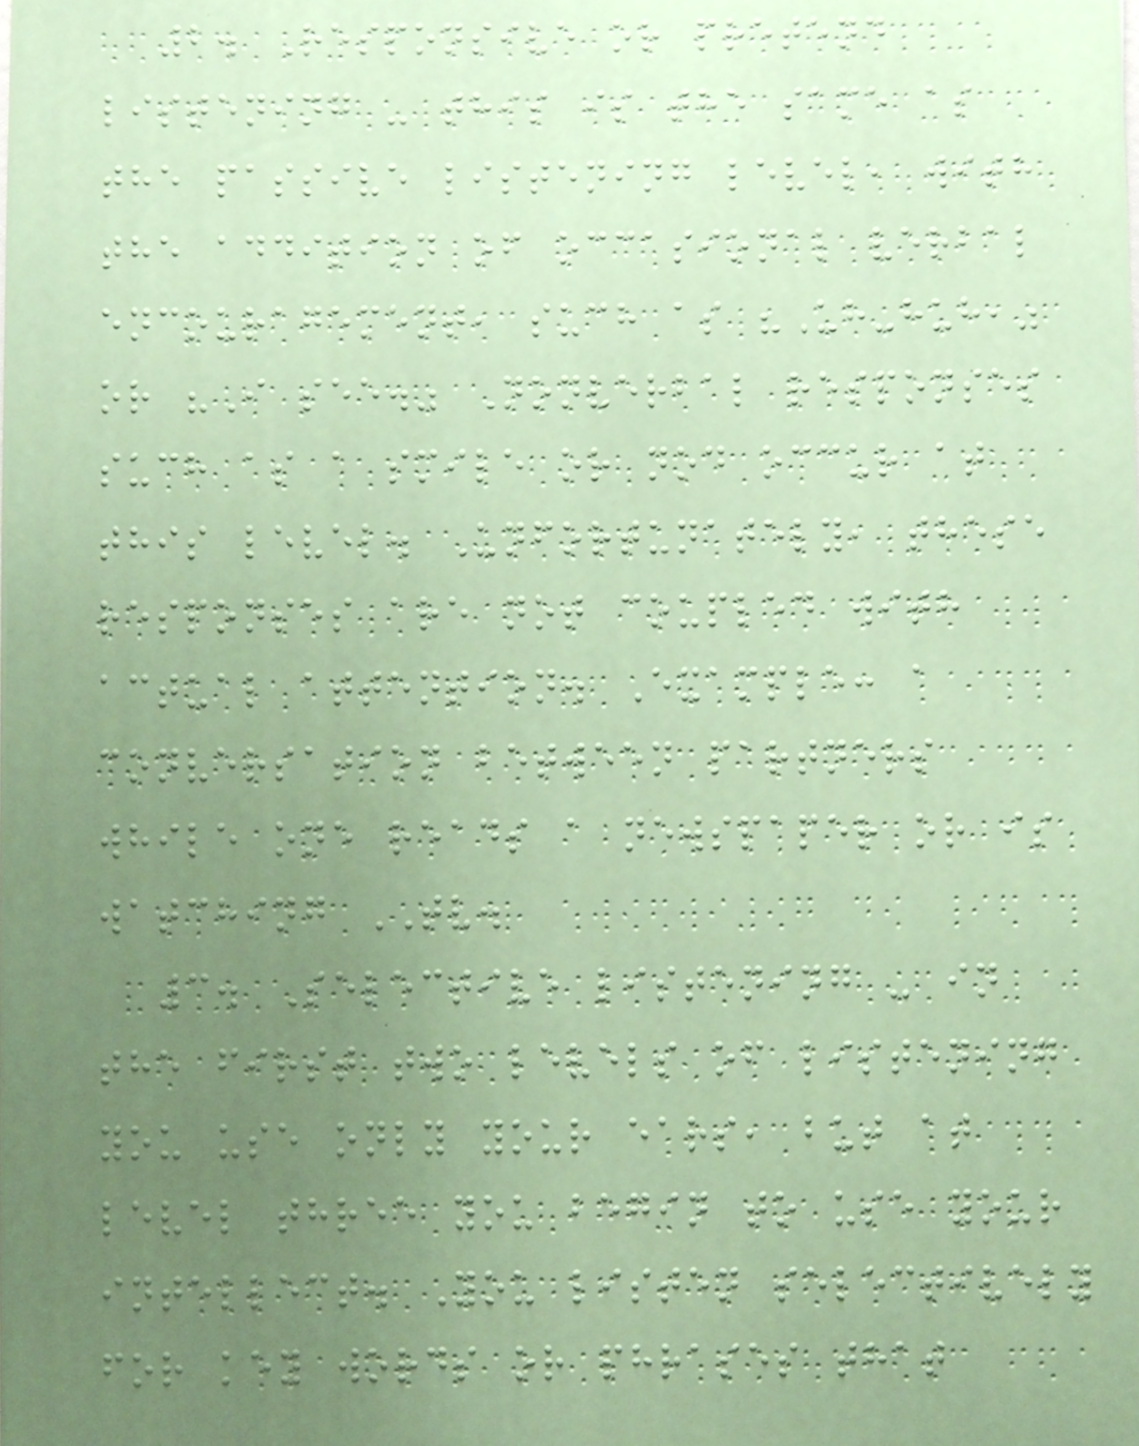2. Responsive or pretend
listening - this is the same as
the passive listening level, with
the addition of occasional verbal
encouragement, such as "Uh-huh,"
or "I see." Nonverbal responses
such as a smile or nod occur at
this level. Unfortunately, these
responses are not coupled with
actual attention. Example: a
conversation between partners
while one reads a newspaper or is
watching TV.
3. Selective listening - in
the first two levels of listening
you use only your ears, but at
level three you begin to use your
intellect. You listen selectively
for key words or phrases that
